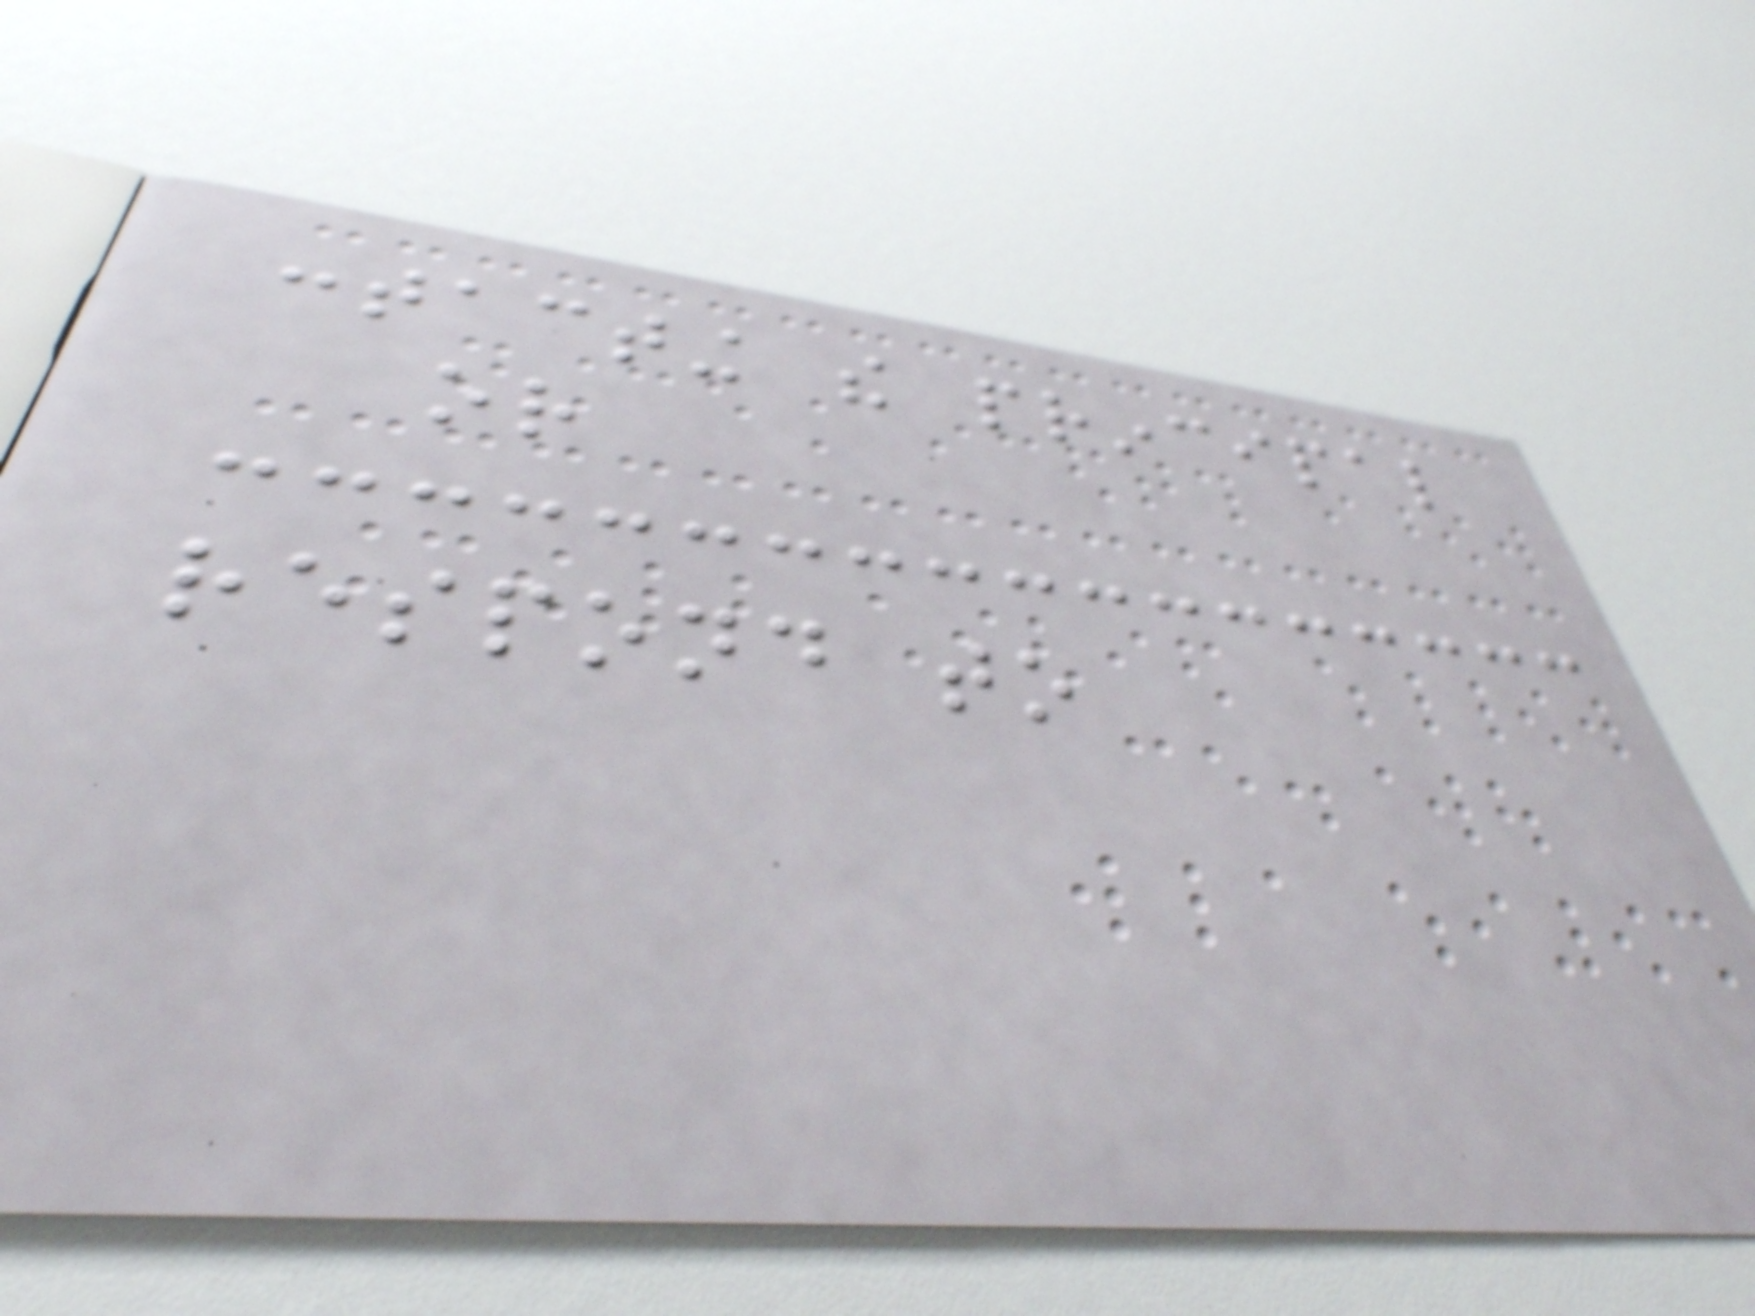contacting the principal
or
respond to
